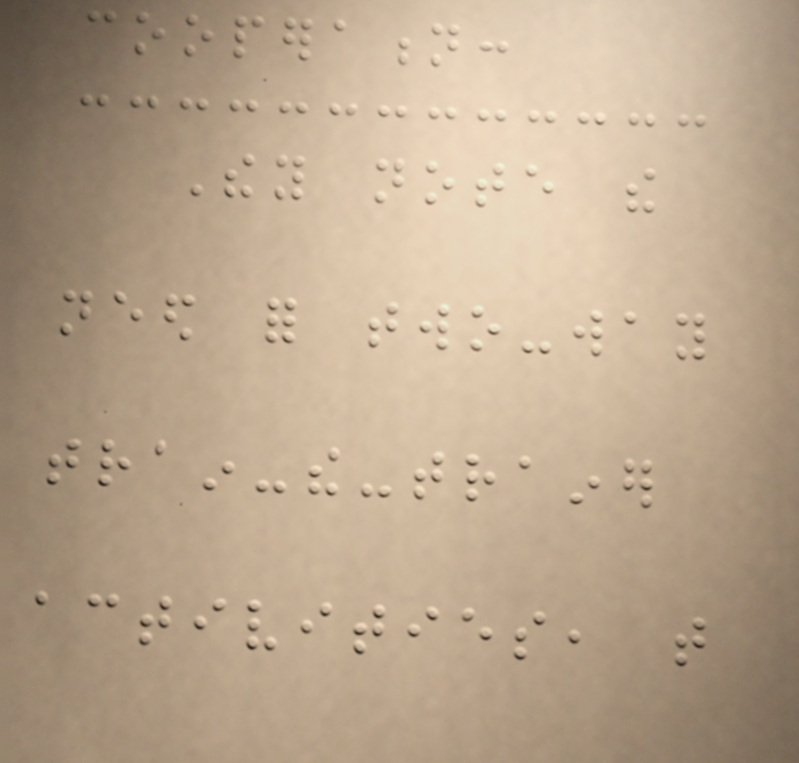cooperation:
They note the
need for two-way
train-the-trainer
activities, that
